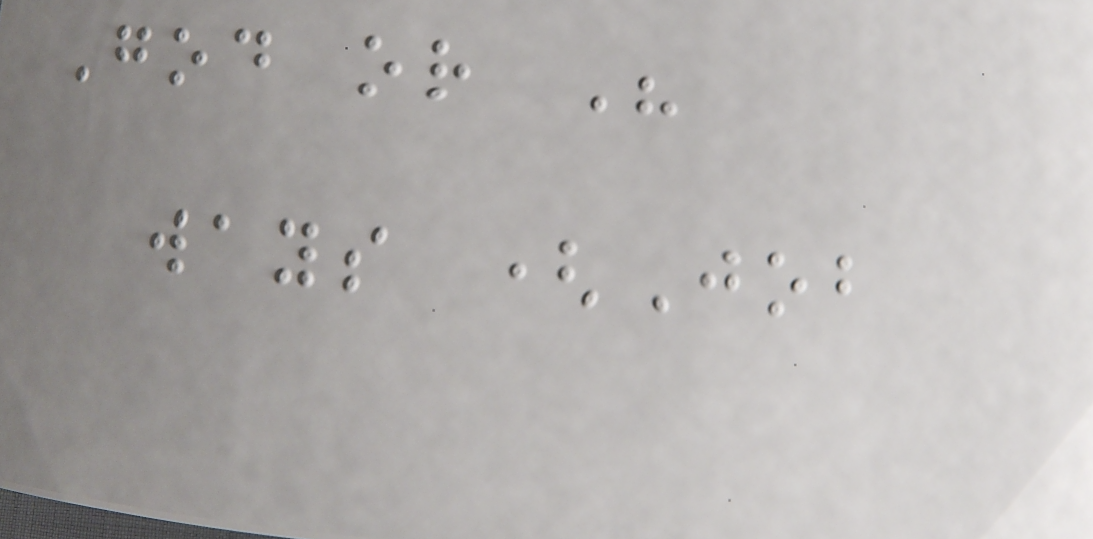God or His
ways (Job
